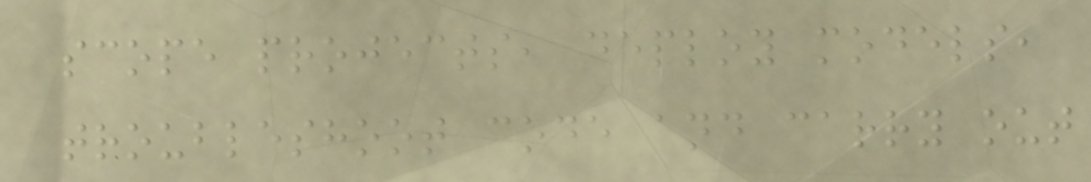scope projects, deploy models,
troubleshoot code and carry out
